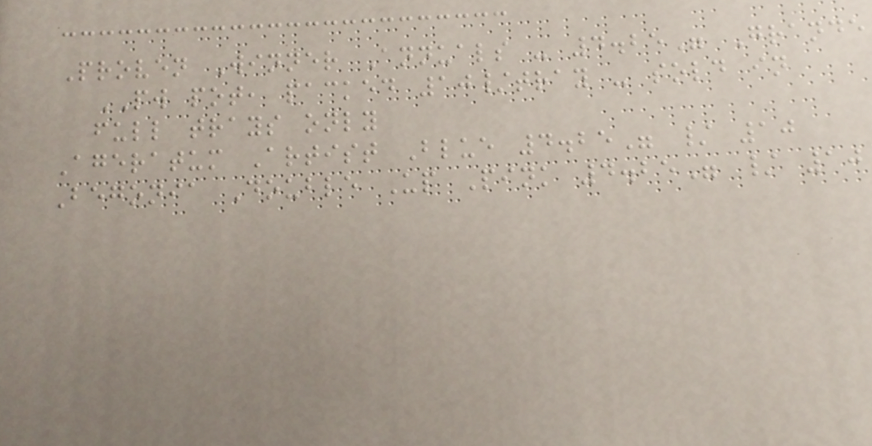Proven Winner Annuals - 4.25" Grande
PW pot, packed 10/tray - sold in
full trays only
Ageratum Artist Blue 4.25" / 10
Begonia Double Up Pink 4.25" / 10
